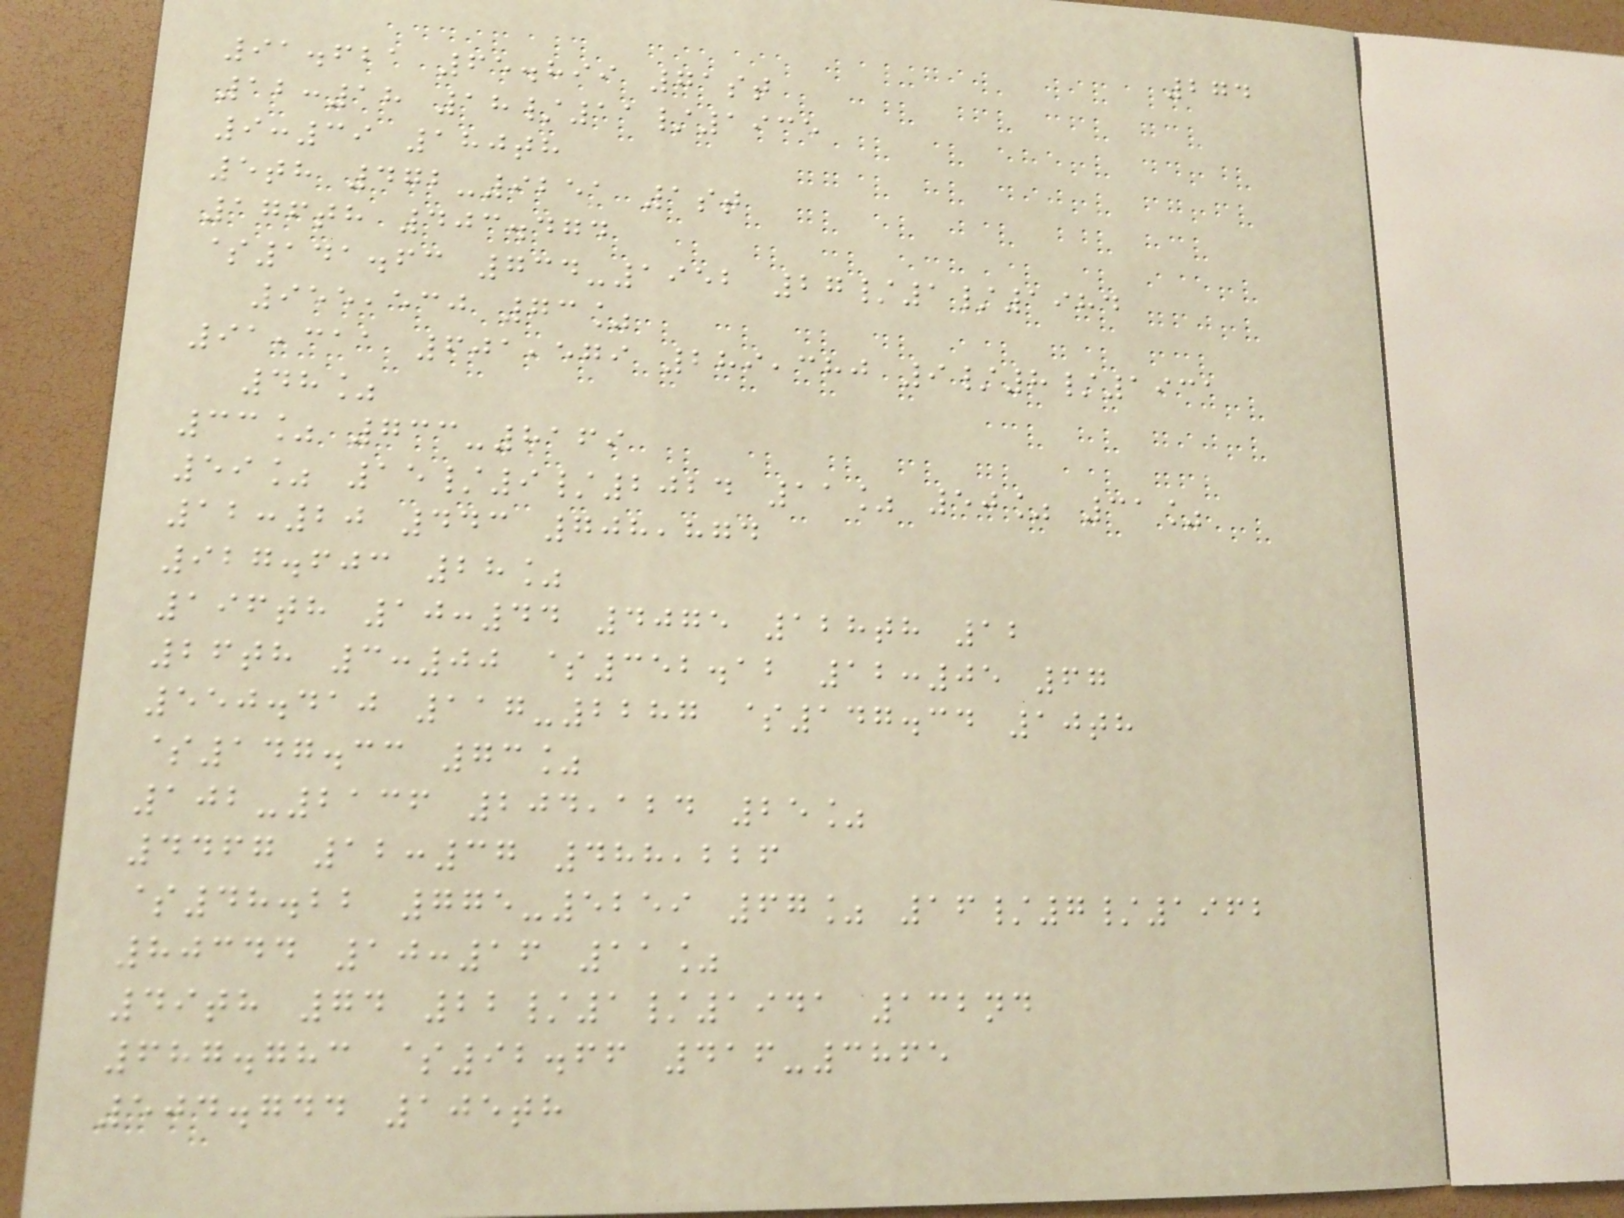274
91.621 65.899 71st
12:18 18/11/1935
9:39 180th
5th 472-9251 1st
176th 403.474
$141.63 734-1952 27/1/1984
955,530 73%
91,311 601,579 289,380 9/8/1931
48%
33% 733-8169
59% 15/9/2024 11% 50% 31%
12:20 443 708,874
927.603 28%
196th 10:44 4075 128th 12
26th 3:00 $352.12 12:05 67
550.410 117-2287 $147.34 10th
$147.33 73%
102-2136 204,124 25%
4467 12:37 488,226
$48.22 775-5259 67% 16/7/1962
80344 10:16 11%
49th 74 22/1/1941 132nd
687.783 $92.66 416-3865
504.744 105th
